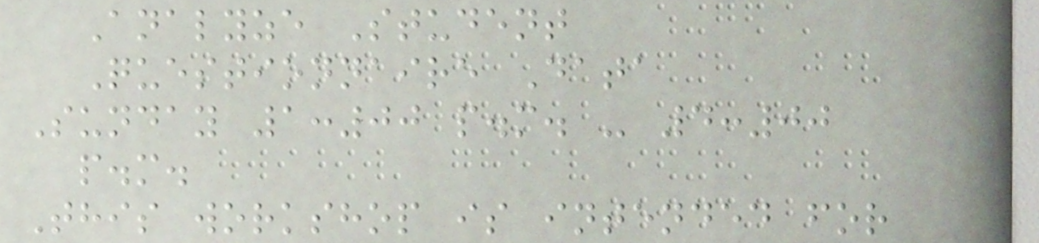Analyze Student
Questionnaire Data
Sunday 1:00 p.m. - 4:00
p.m.
This workshop is intended for
